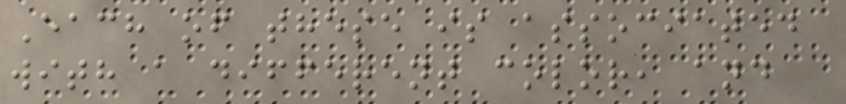Each of these is associated
with a different color, and
